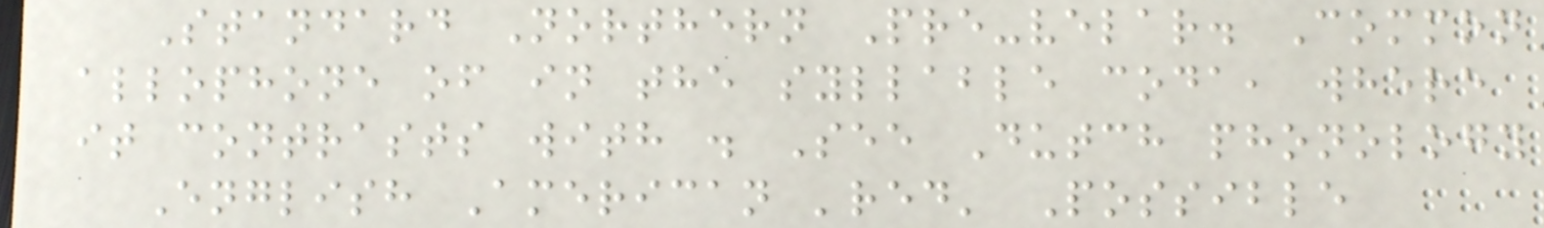Standard Northern Pre-velar. Common
allophone of in the syllable coda, where
it contrasts with . See Dutch phonology
English American 'red' Possible
